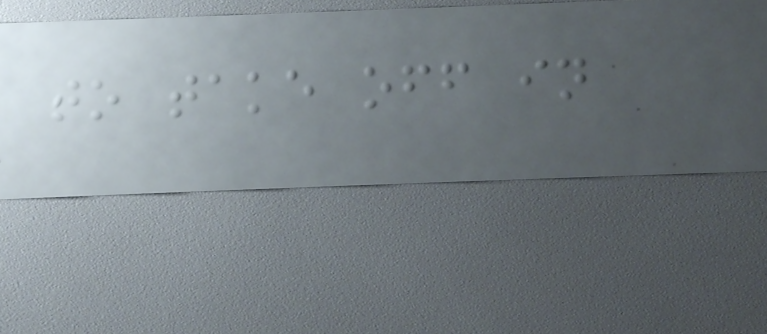to take off in
